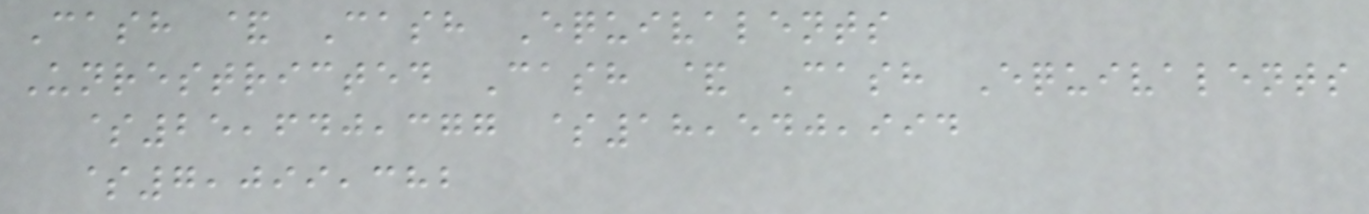Cash & Cash Equivalents
Unrestricted Cash & Cash Equivalents
$25,640,377 $18,540,994
$7,099,382
